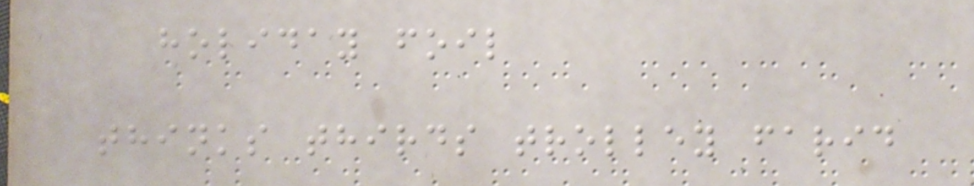holiday foil
thinks thirds trolley farid
